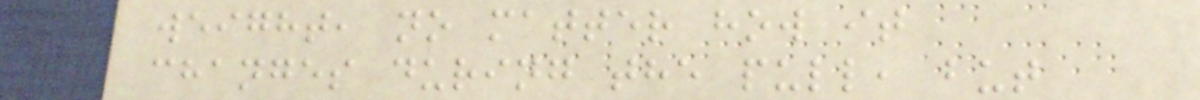weight, no matter how it
changes during the pull, but
